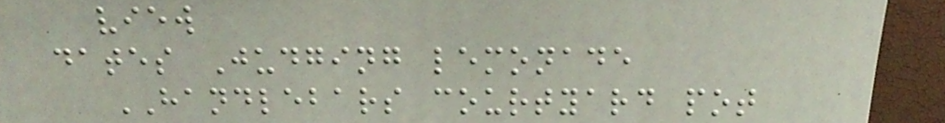view
dates Judging lemonade
HANDLEBARS courtyard pot
